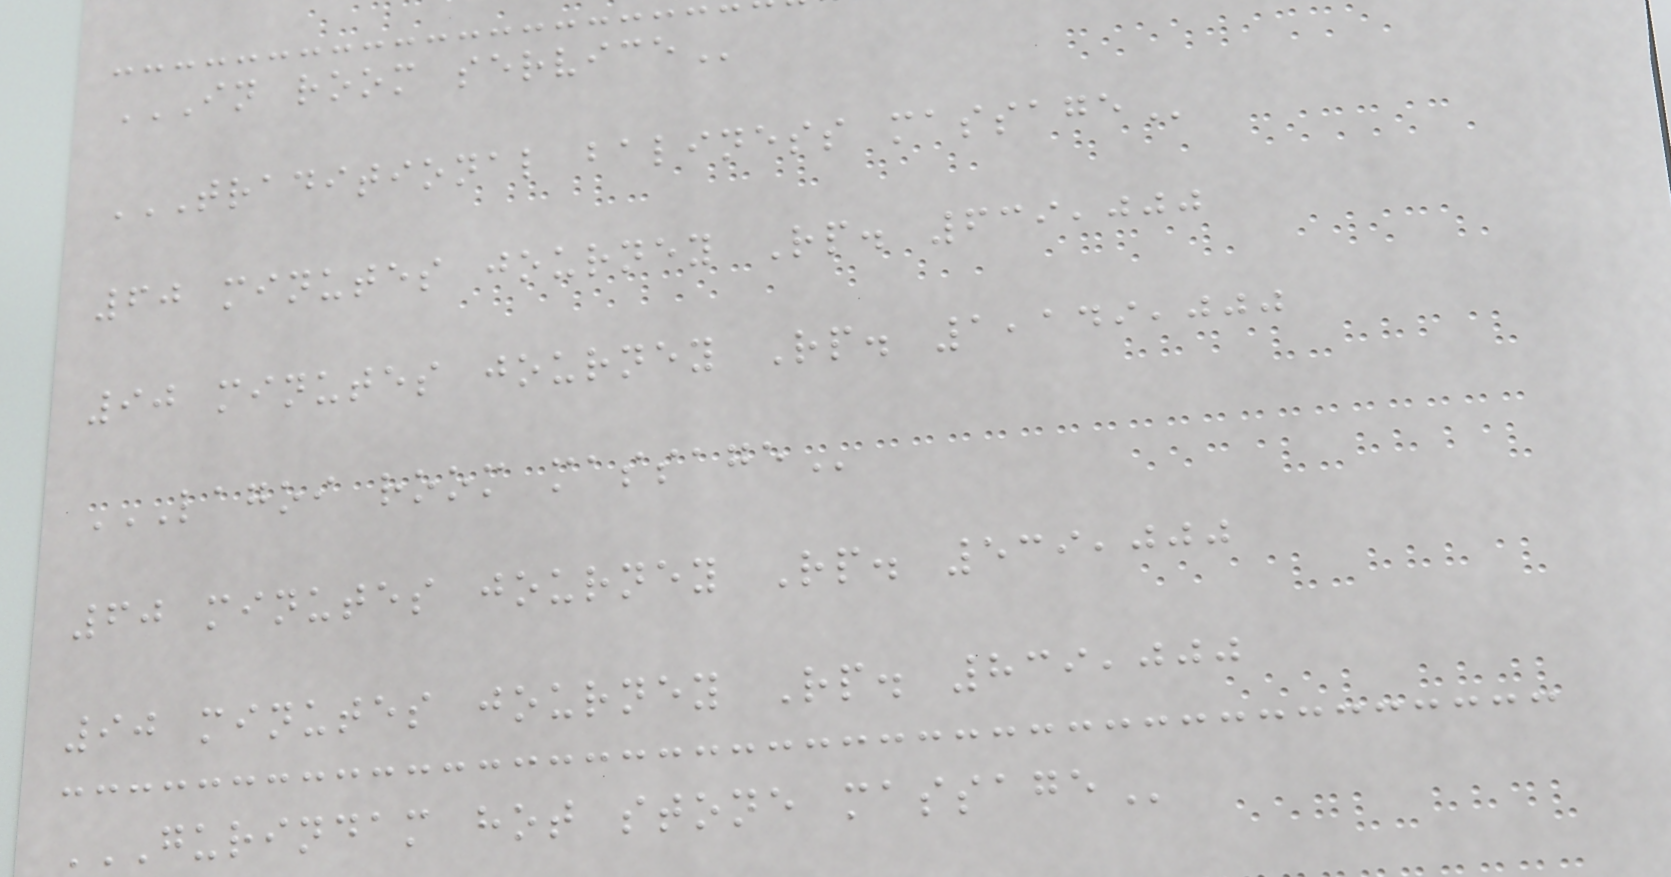IN ROOM SERVICE
TRADITIONAL BALINESS MASSAGE
60 minutes journey Rp. 639,000
90 minutes journey Rp. 1,149,000
LAGOI ROOM MASSAGE
60 minutes journey Rp. 539,000
90 minutes journey Rp. 839,000
GURINDAM HOT STONE MASSAGE
